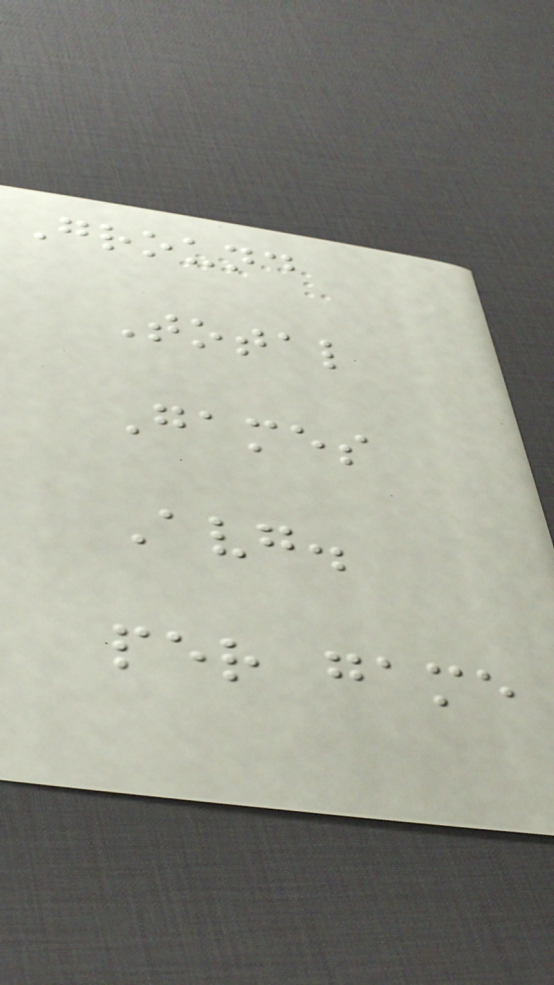Ground
Total
Games
Avg.
per game
